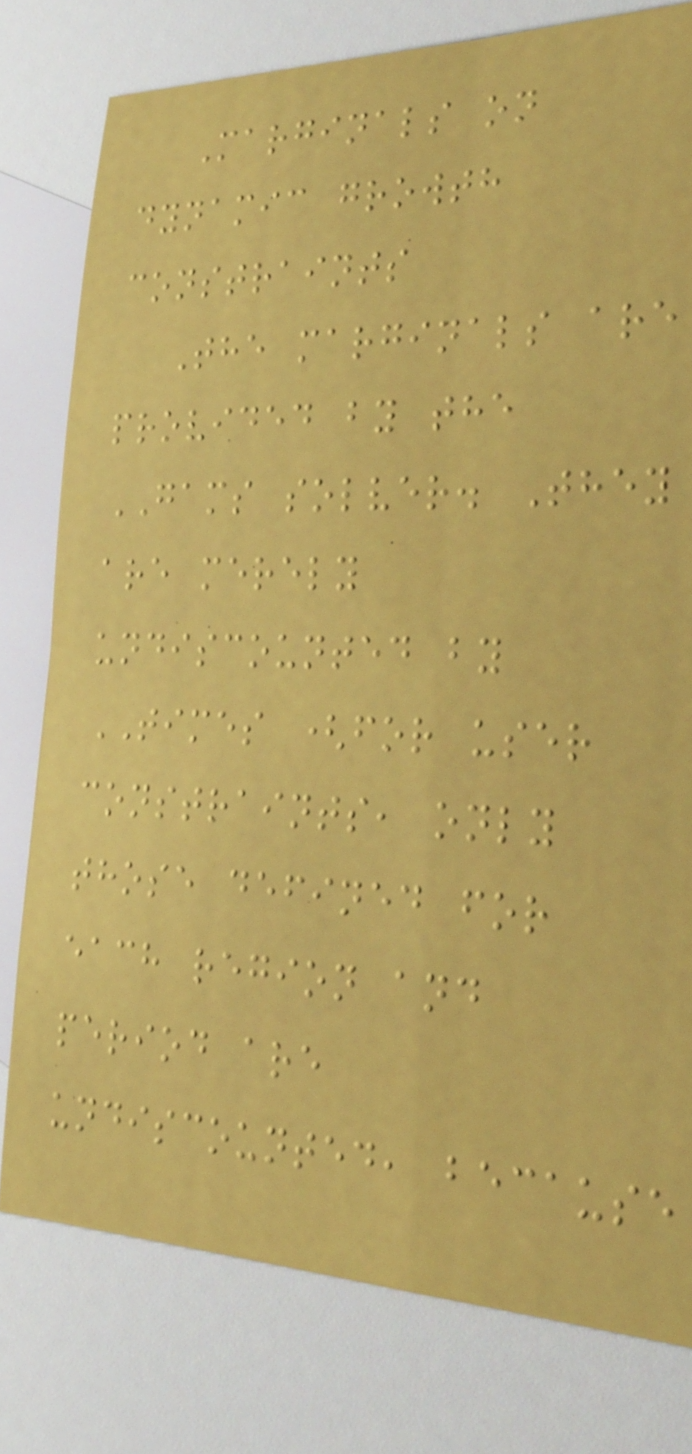Marginals on
dynamic growth
constraints
The marginals are
provided by the
GAMS solver. They
are merely
undiscounted by
TIMES (for user
constraints, only
those defined for
each region and
period are
undiscounted, because
